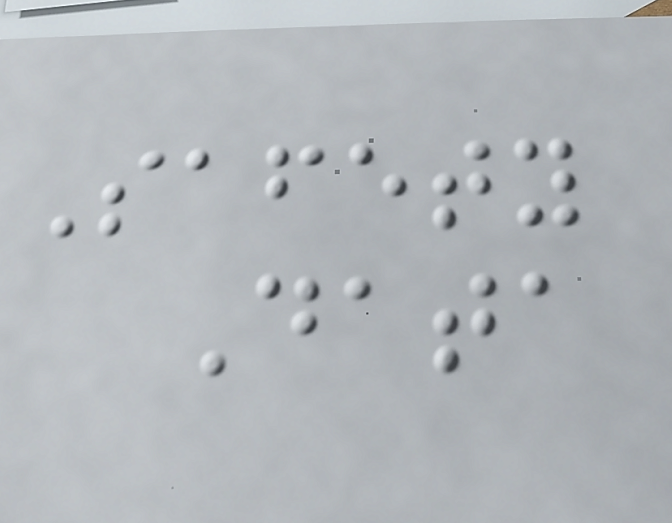Safety
Data
